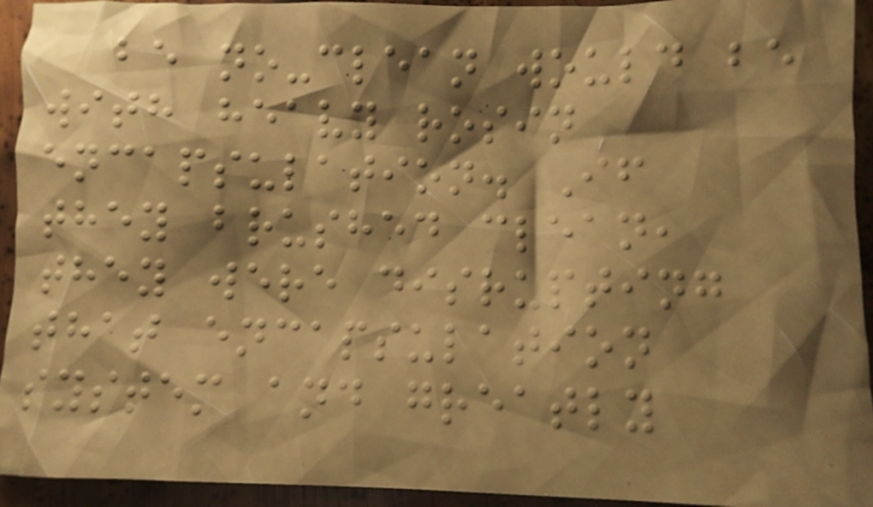be no-clean would be
with heavy rosin
encapsulation. If
they brushed clean,
they were disrupting
that encapsulation
system and greatly
